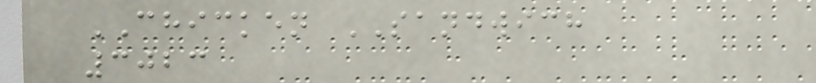CHICKEN SANDWICH
3023
